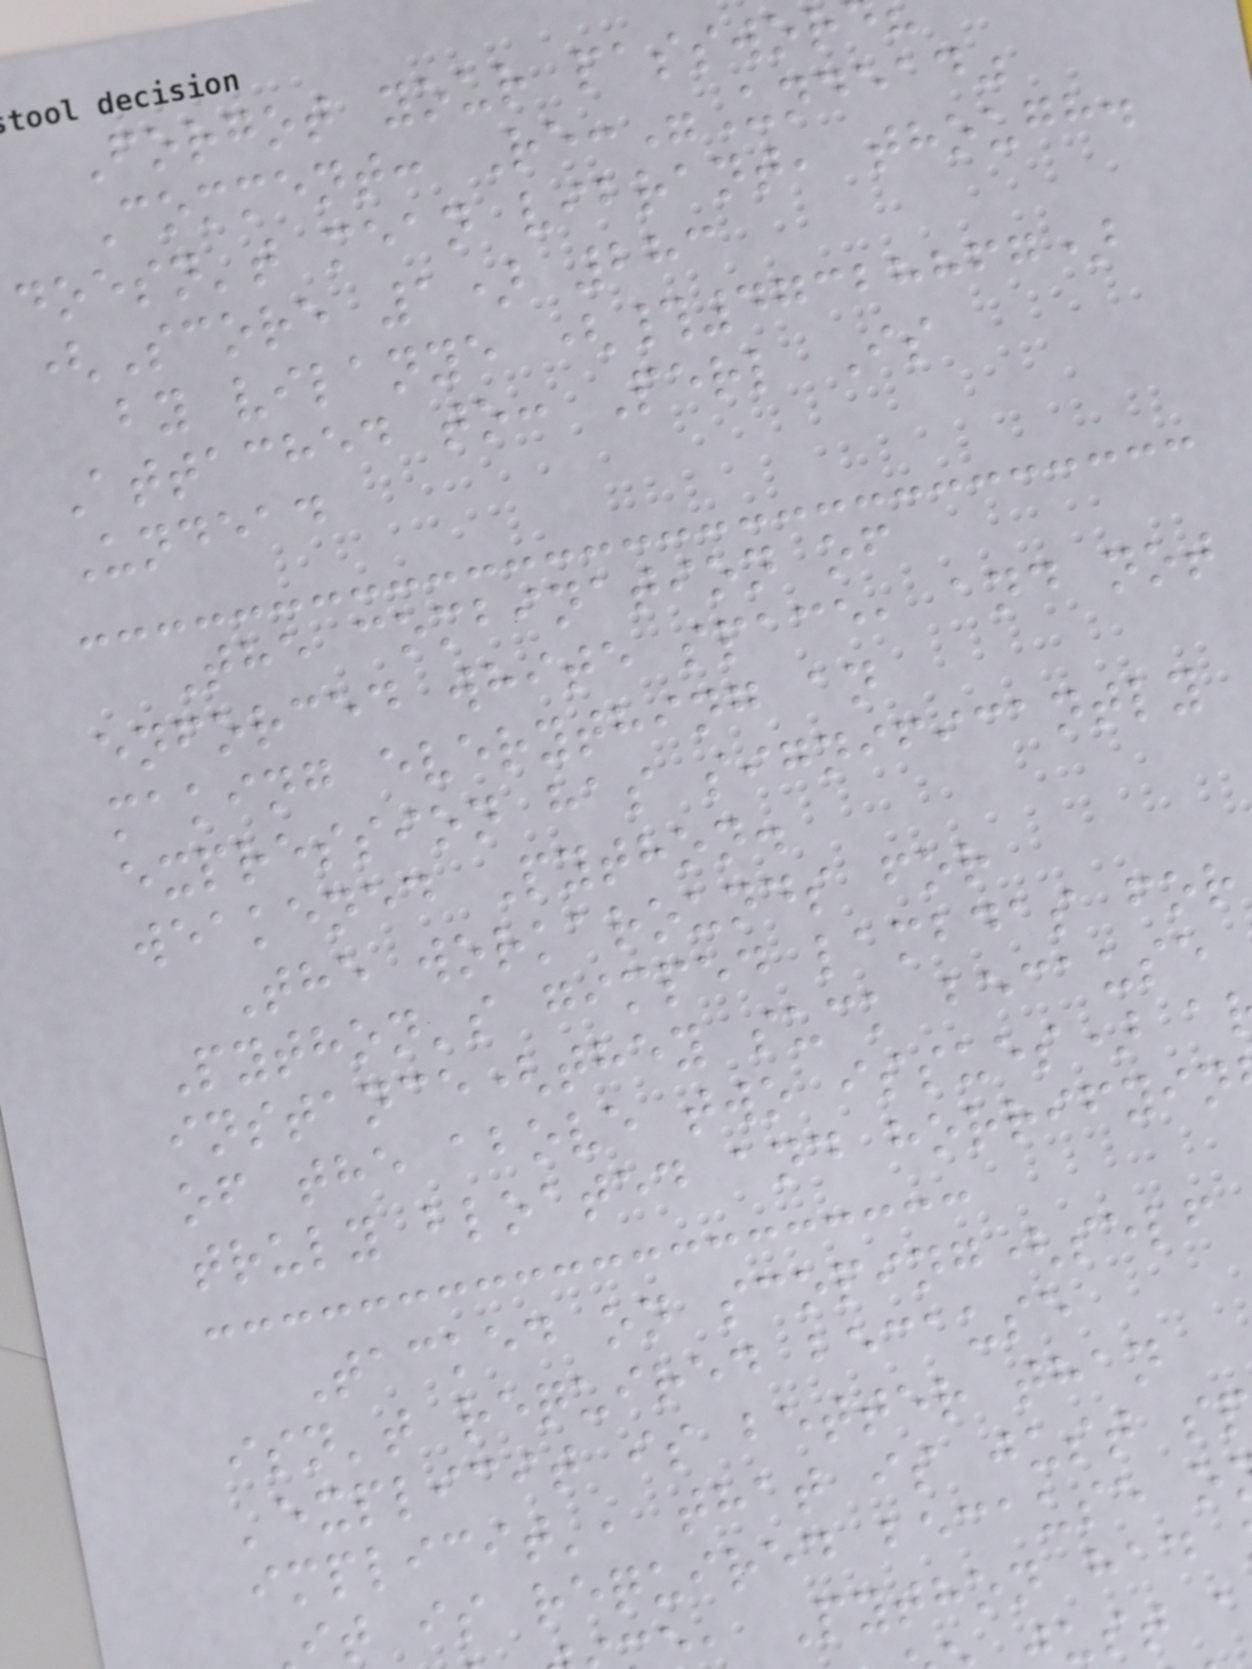Forgot your passwor
Comment: Re:"Undead"
doesn't mean vibrant, though.
(Score 1) 283
by vilanye (#47328867)
Attached to: Perl Is
Undead
The combination of
enforced white space, and not
making everything an
expression has significantly
weakened Python.
The workarounds for
Python's gimped lambdas for
instance(they suck because
of the above two issues) a
truly bloated and horrifyin
Tacked on scoping(self
isn't required because
'explicit is better than
implicit', that is just s
t is required because o
, Python had
